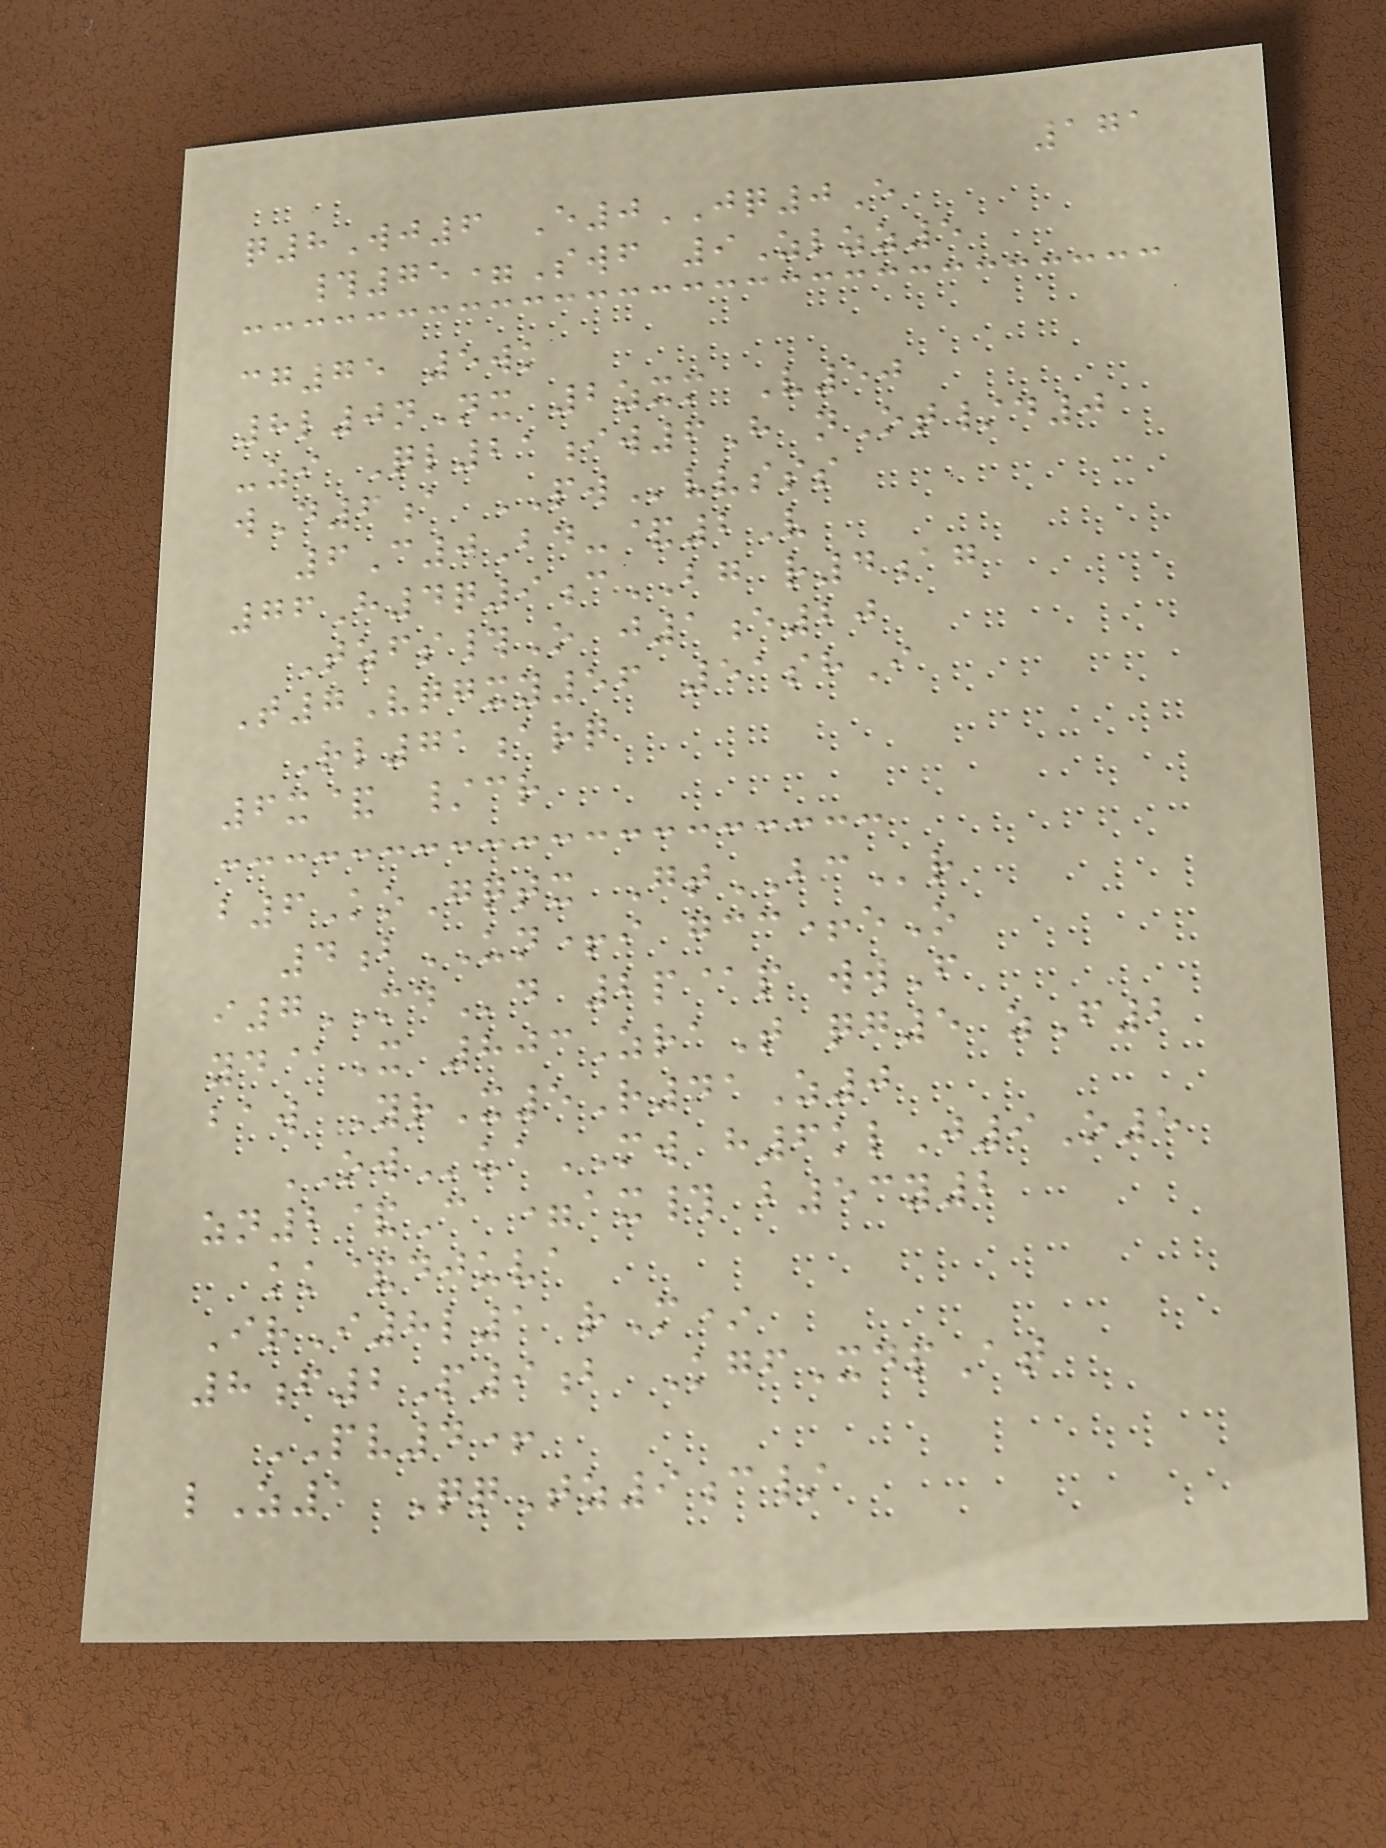171
q8Wj6 E0JQ0E
#75=Swf 9Zlzz5
cg75 5wk
8l0nNx 2zxm V50
-zi Ql21iw6H nOt/d0
wD6a PWvvsss
6C0Bd-&2V
76H4q9cBG r4ag
Tzfs#O j1e20
T7Vqgxy56 51shI
Rl71arq
6x& /cr
b6KoGqtx GtBCr
4bUN+i gcc+eO
i7MDd 2p@p wwF
yd@X 803ZraT qg5 zF2
baw YrX5R41Z0
OWuaMW h6klJ9O5
zn2&C =ax# b53y2
kk&djuva
IrI8l1 rM*
8f2P9b KgfXdpAt
PV4+
lZ1 QqTz9c/
